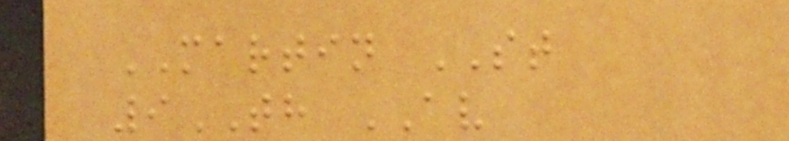MARTIN ST
9TH AV
